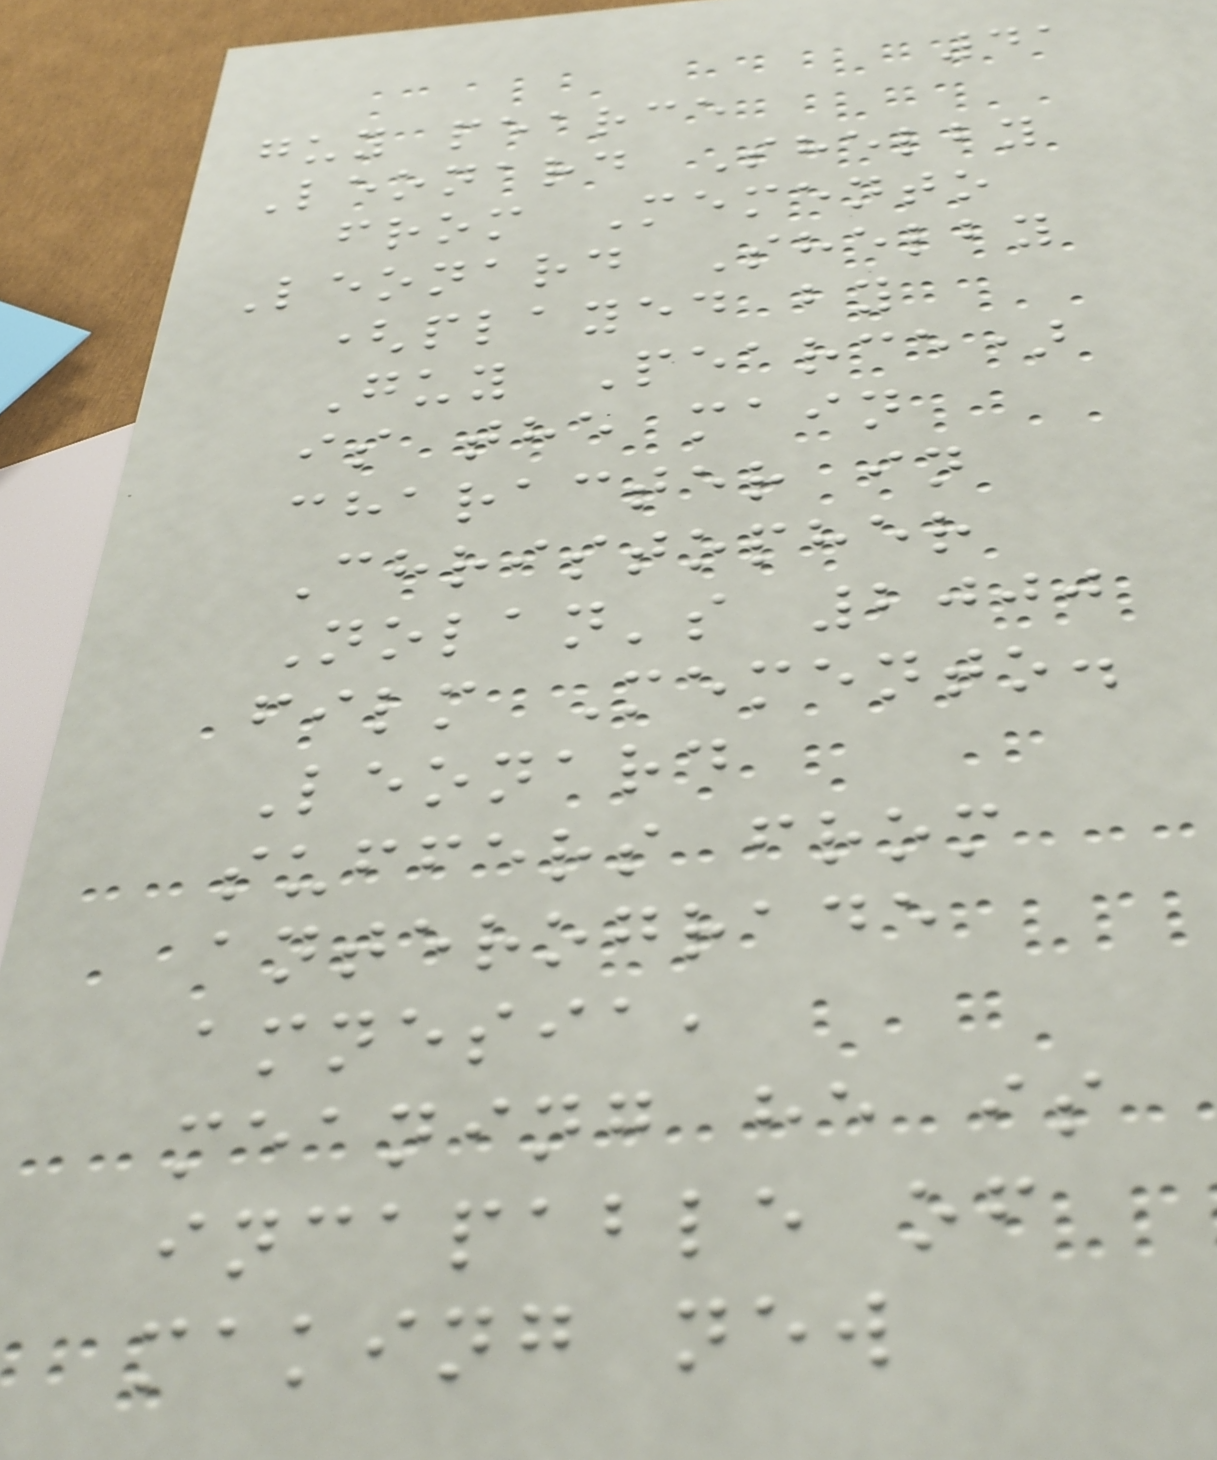41
guy pearce
Leonard Shelby
from Memento
Leonard Shelby
(played by
Guy Pearce)
is the main
character in
Christopher
Nolan's 2000
film Memento.
Leonard
suffers from
anterograde
amnesia,
meaning he is
incapable of
making new
